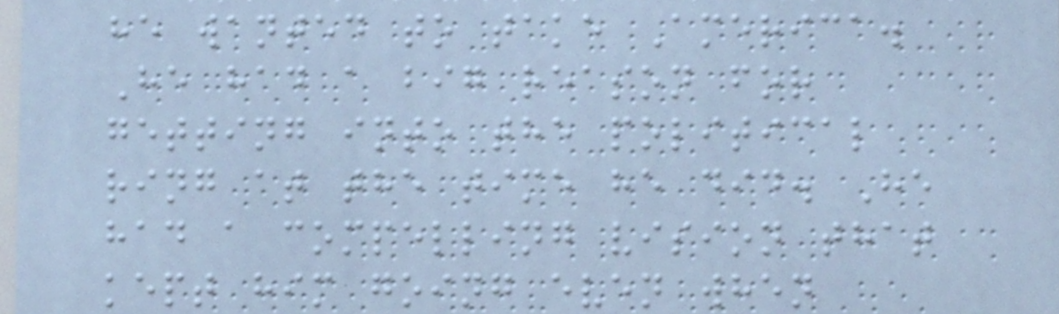he wanted to take America.
He had a big reason for
getting into the political
ring at the time he did. He
had a compelling vision that
kept him going even when
